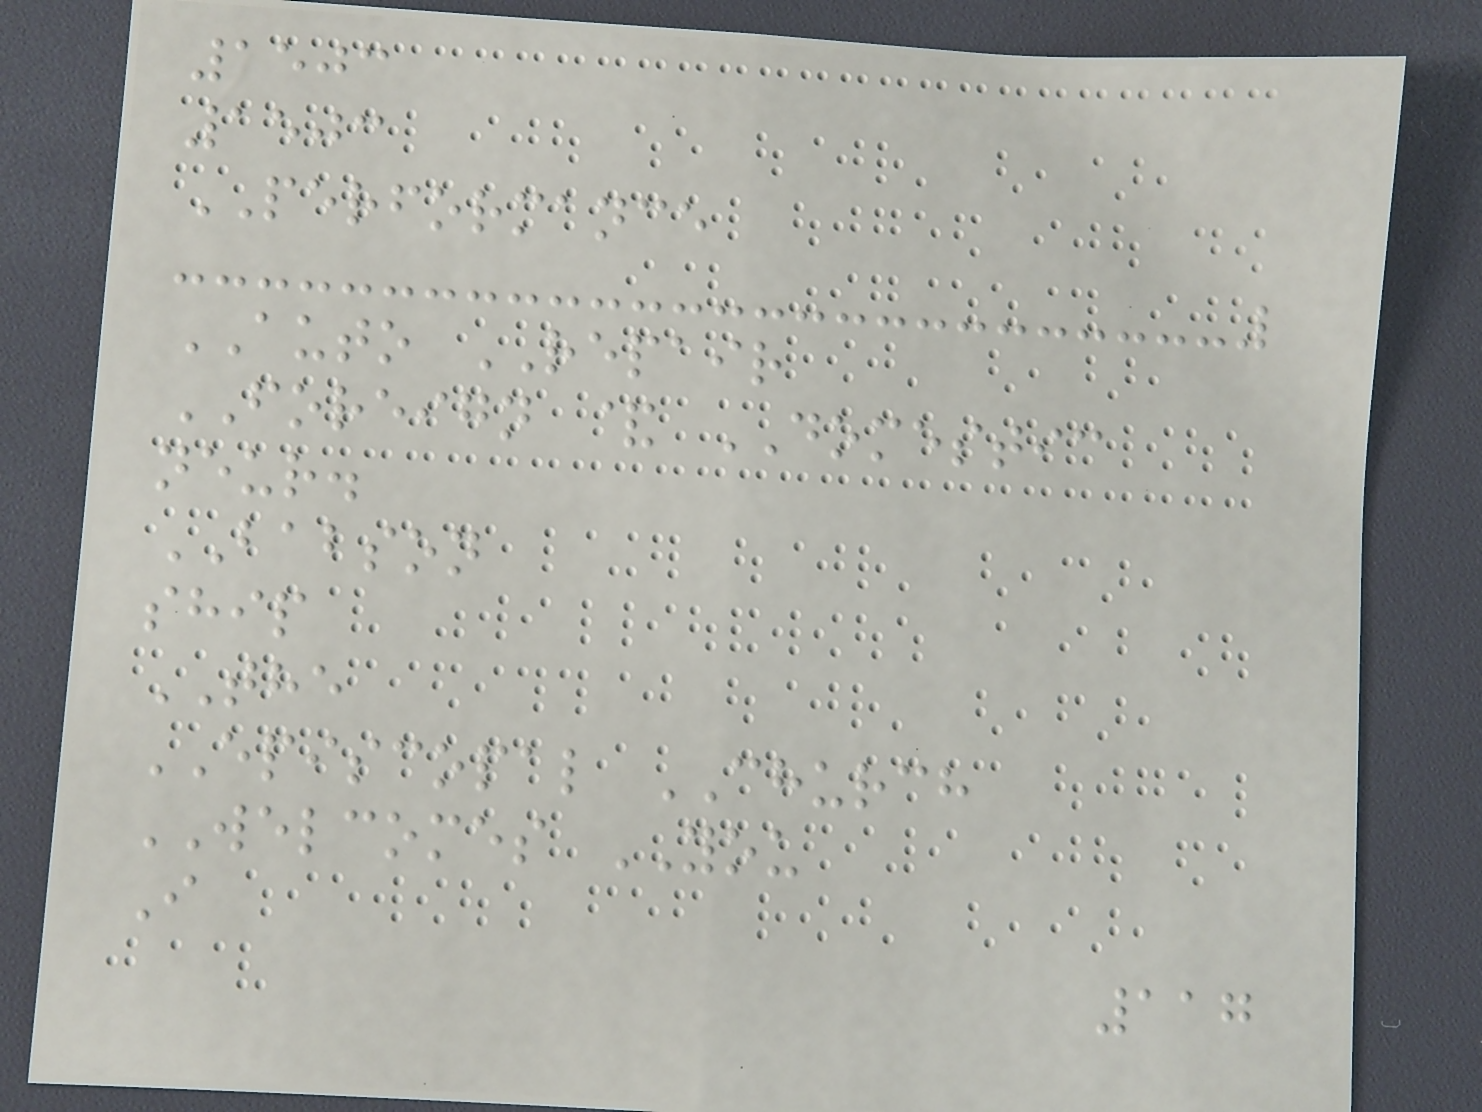1503
1503
PERFORMANCE
AUTO REPAIR
FOREIGN & DOMESTIC
neur.
BABSON
ship
THE
EPISCOPAL CHURCH
WELCOMES YOU
I
117
